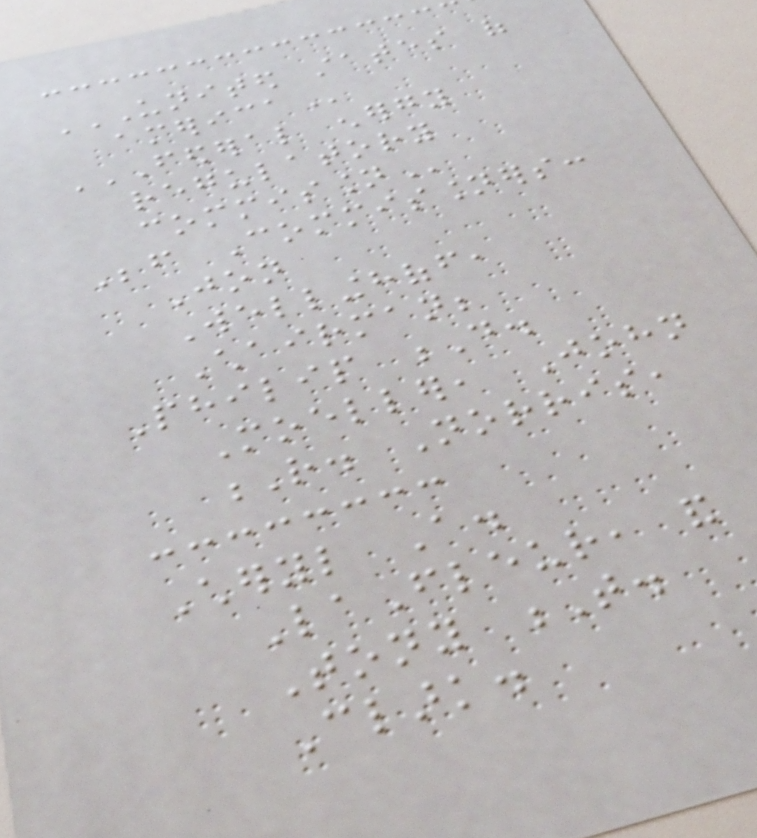UNITED STATES OF
AMERICA
FEDERAL ENERGY
REGULATORY
COMMISSION
Before Commissioners:
Jon
Wellinghoff,
Chairman;
Philip D.
Moeller, John
R. Norris,
Cheryl A.
LaFleur, and
Tony T.
Clark.
